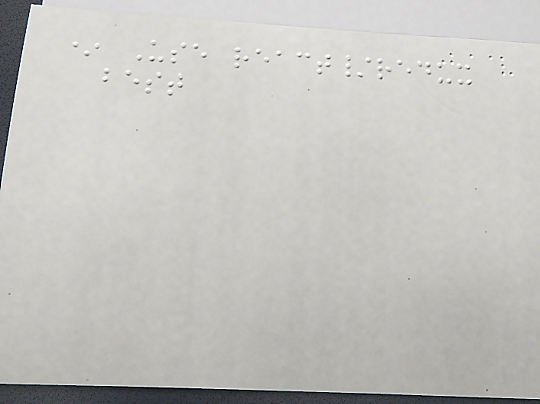* Use react/redux
best
